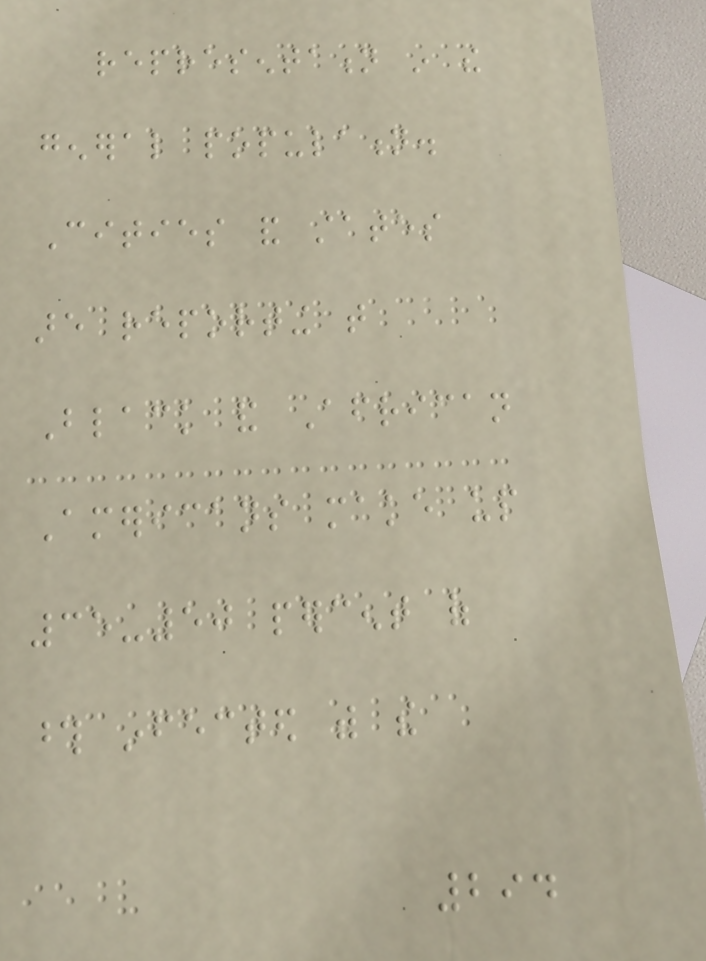representation in the
general population.
Cities and states
are reporting that
Black and African
Americans make up
35-50 percent of
those infected with the
294
